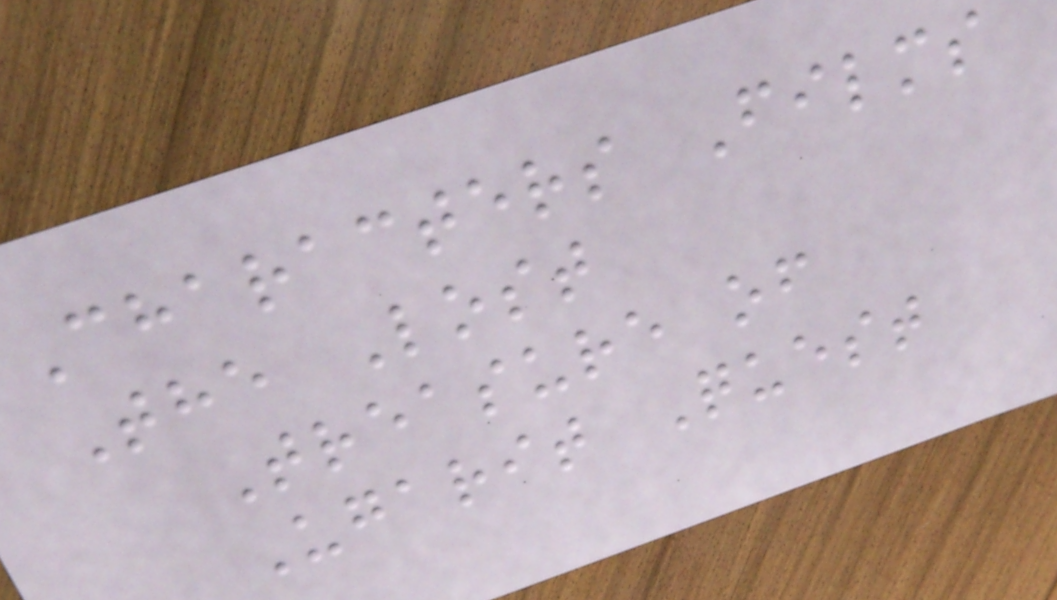Characters Films
The Lost
Treasure of
Ugarit Quest
